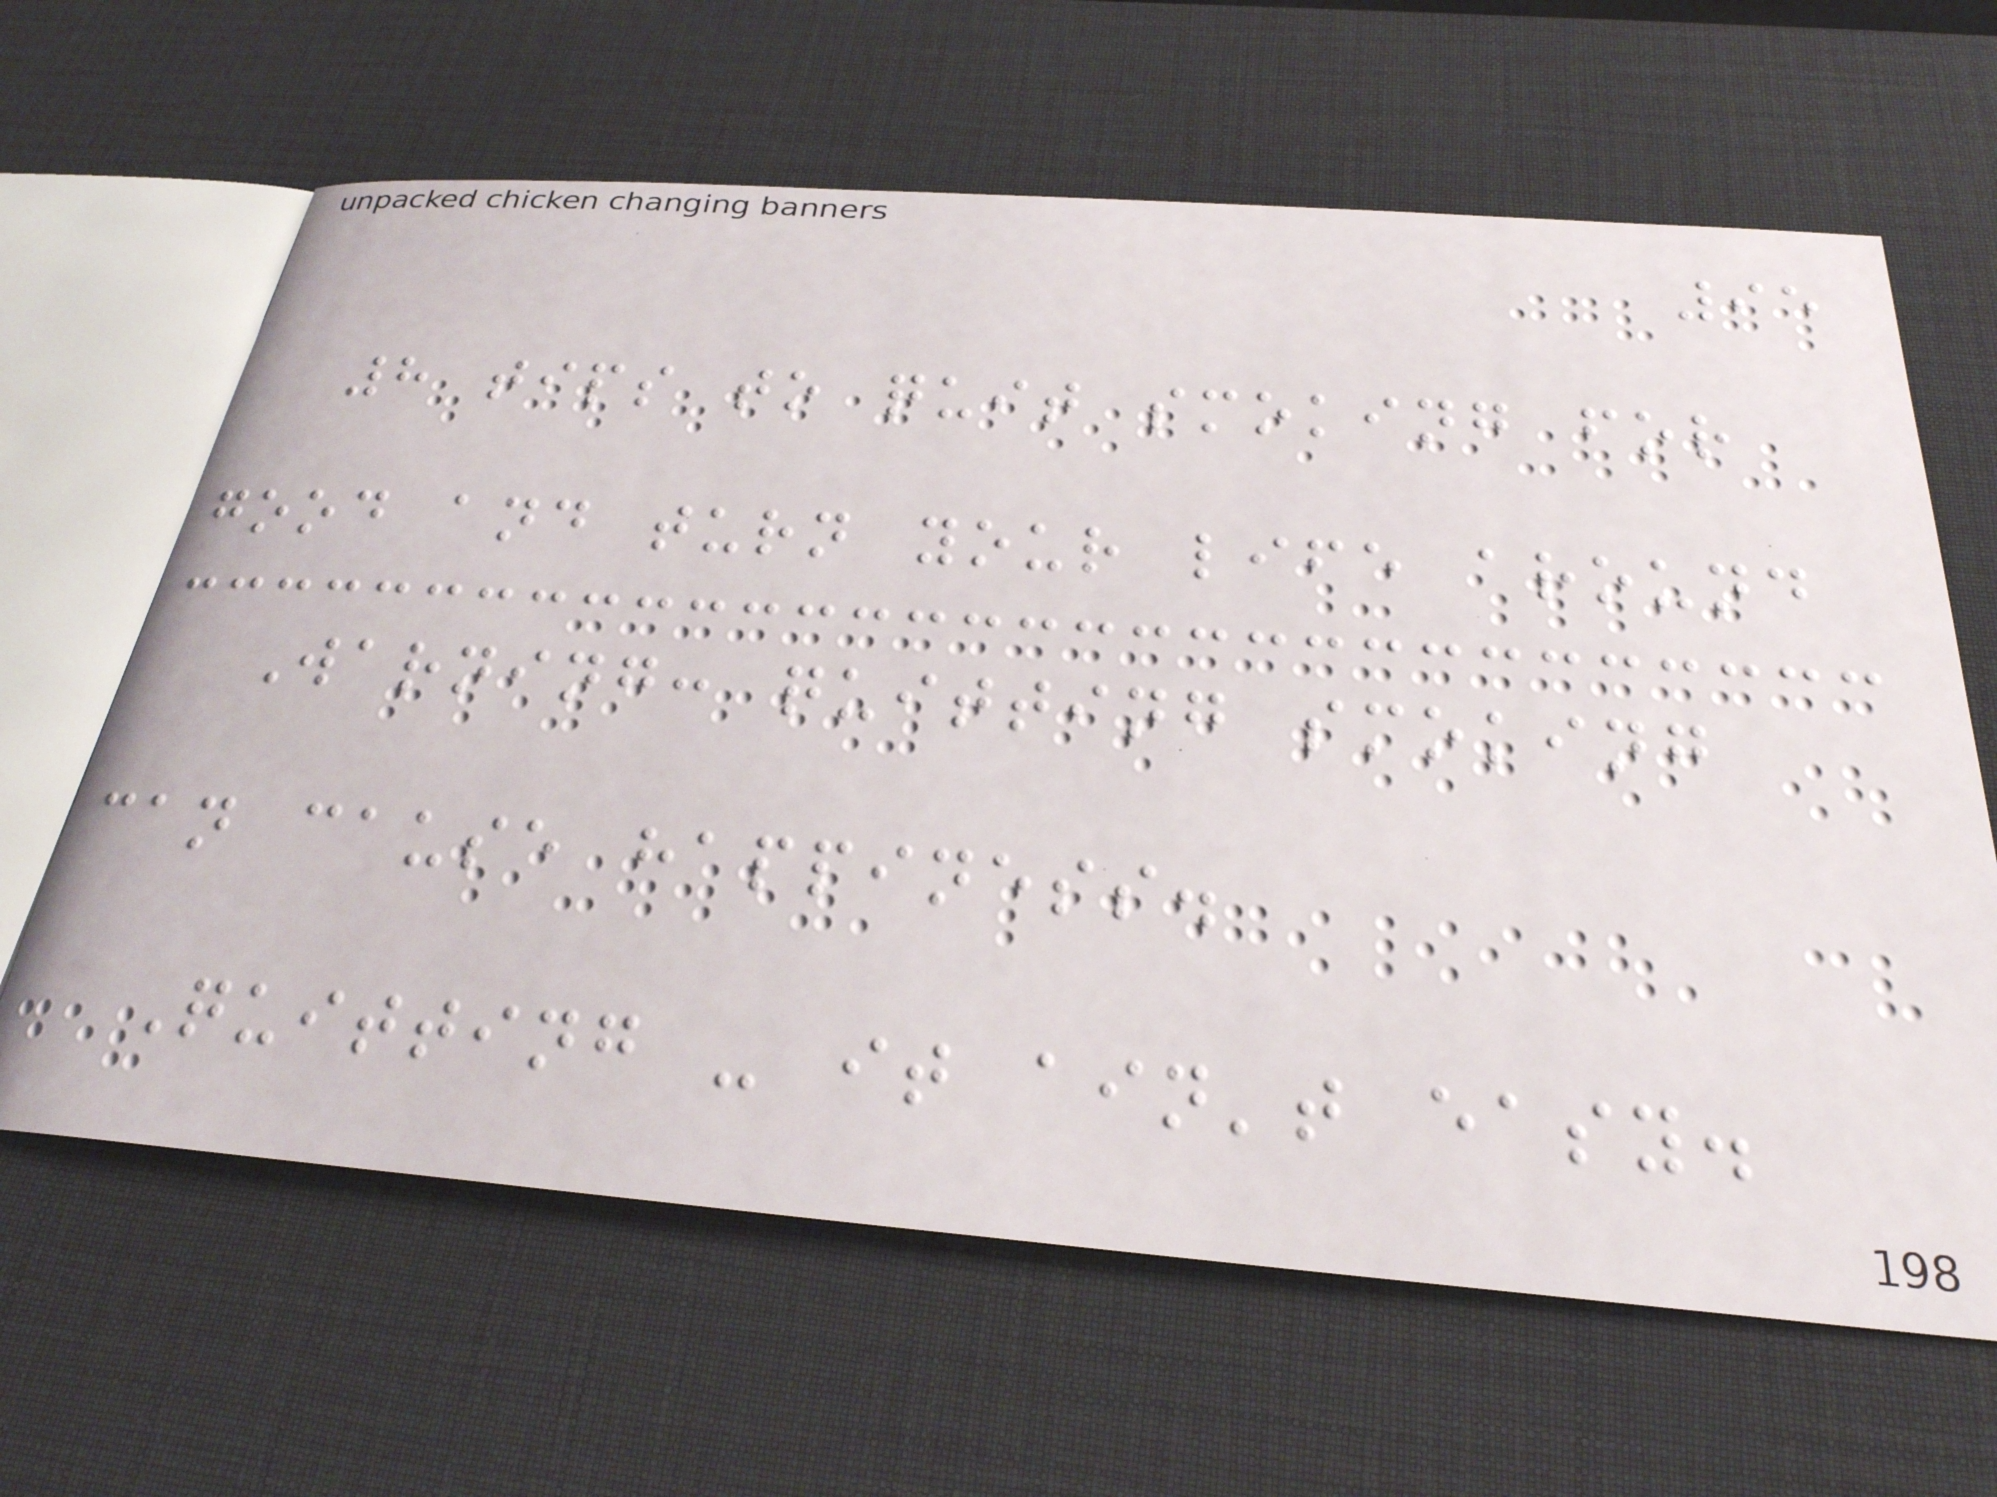95
8 tips to quit smoking for
good and turn your life around
Warning: quitting smoking
can cause happiness.
Quitting - it ain't easy.
